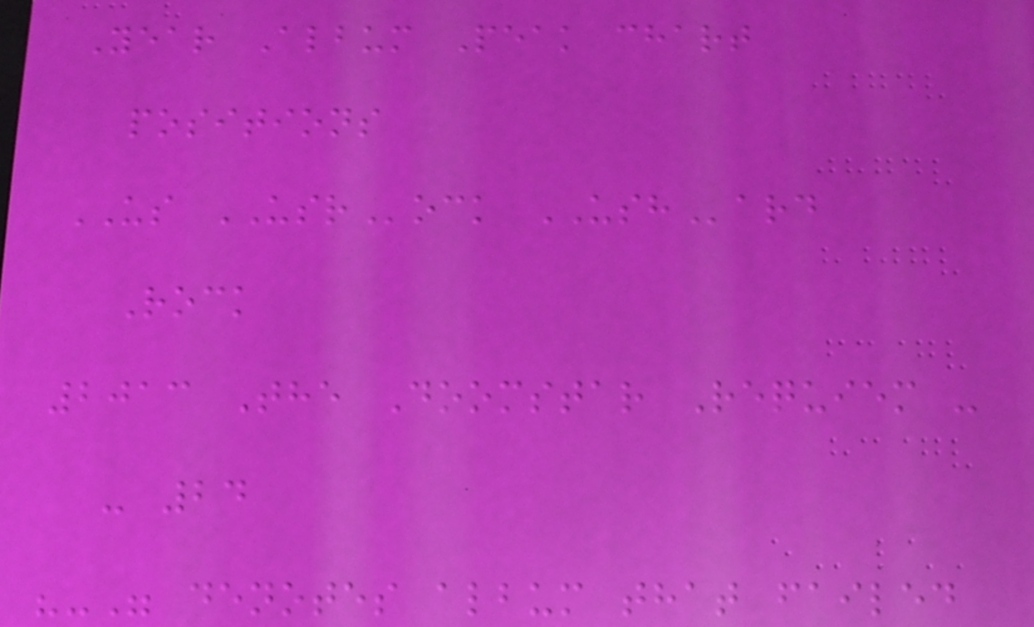Year Album Peak chart
positions
US USRock USHard
Rock
2013 The Doomstar Requiem -
- 24
"-" denotes album that failed
